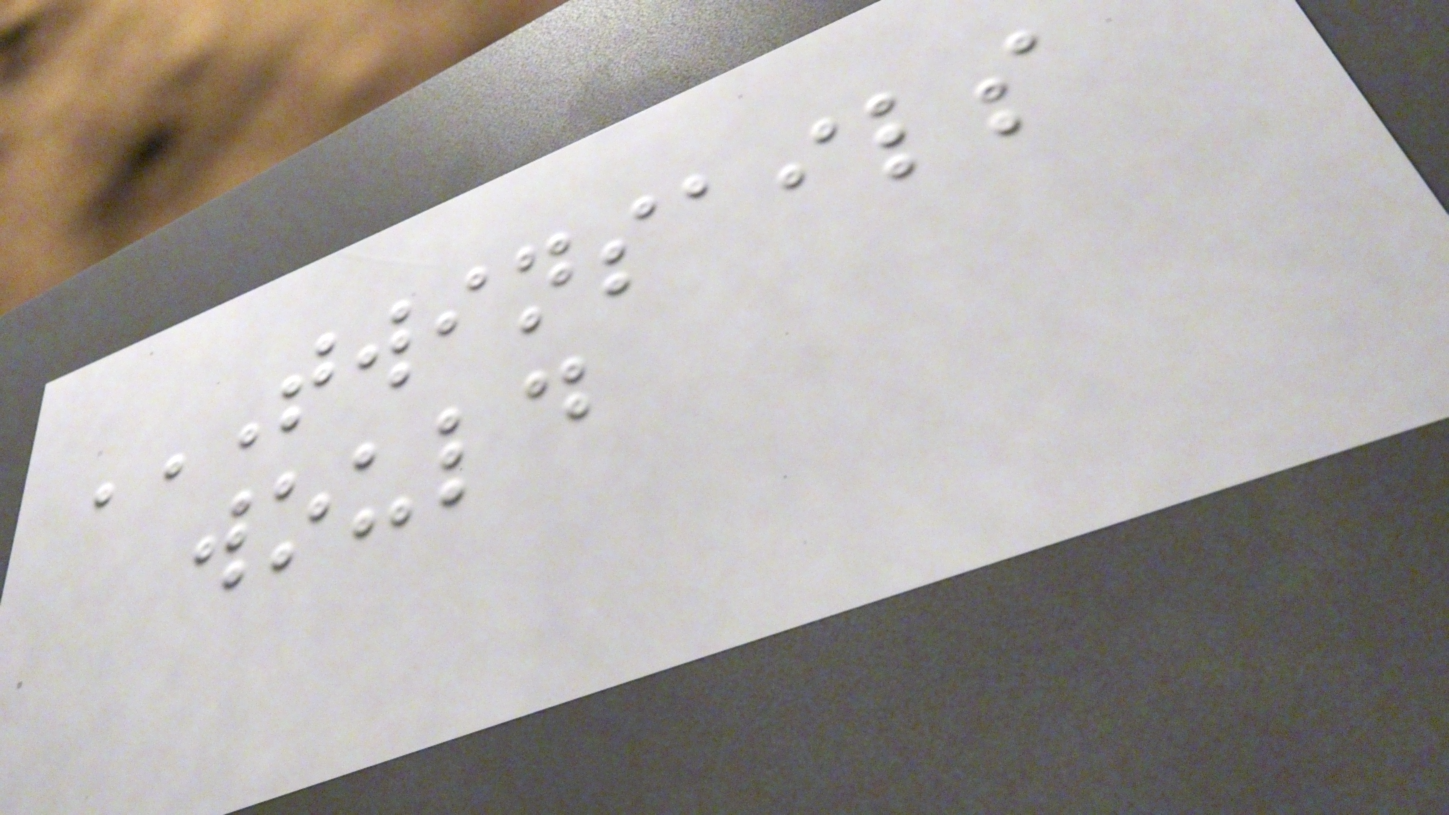TWINSAILS
WOULD
